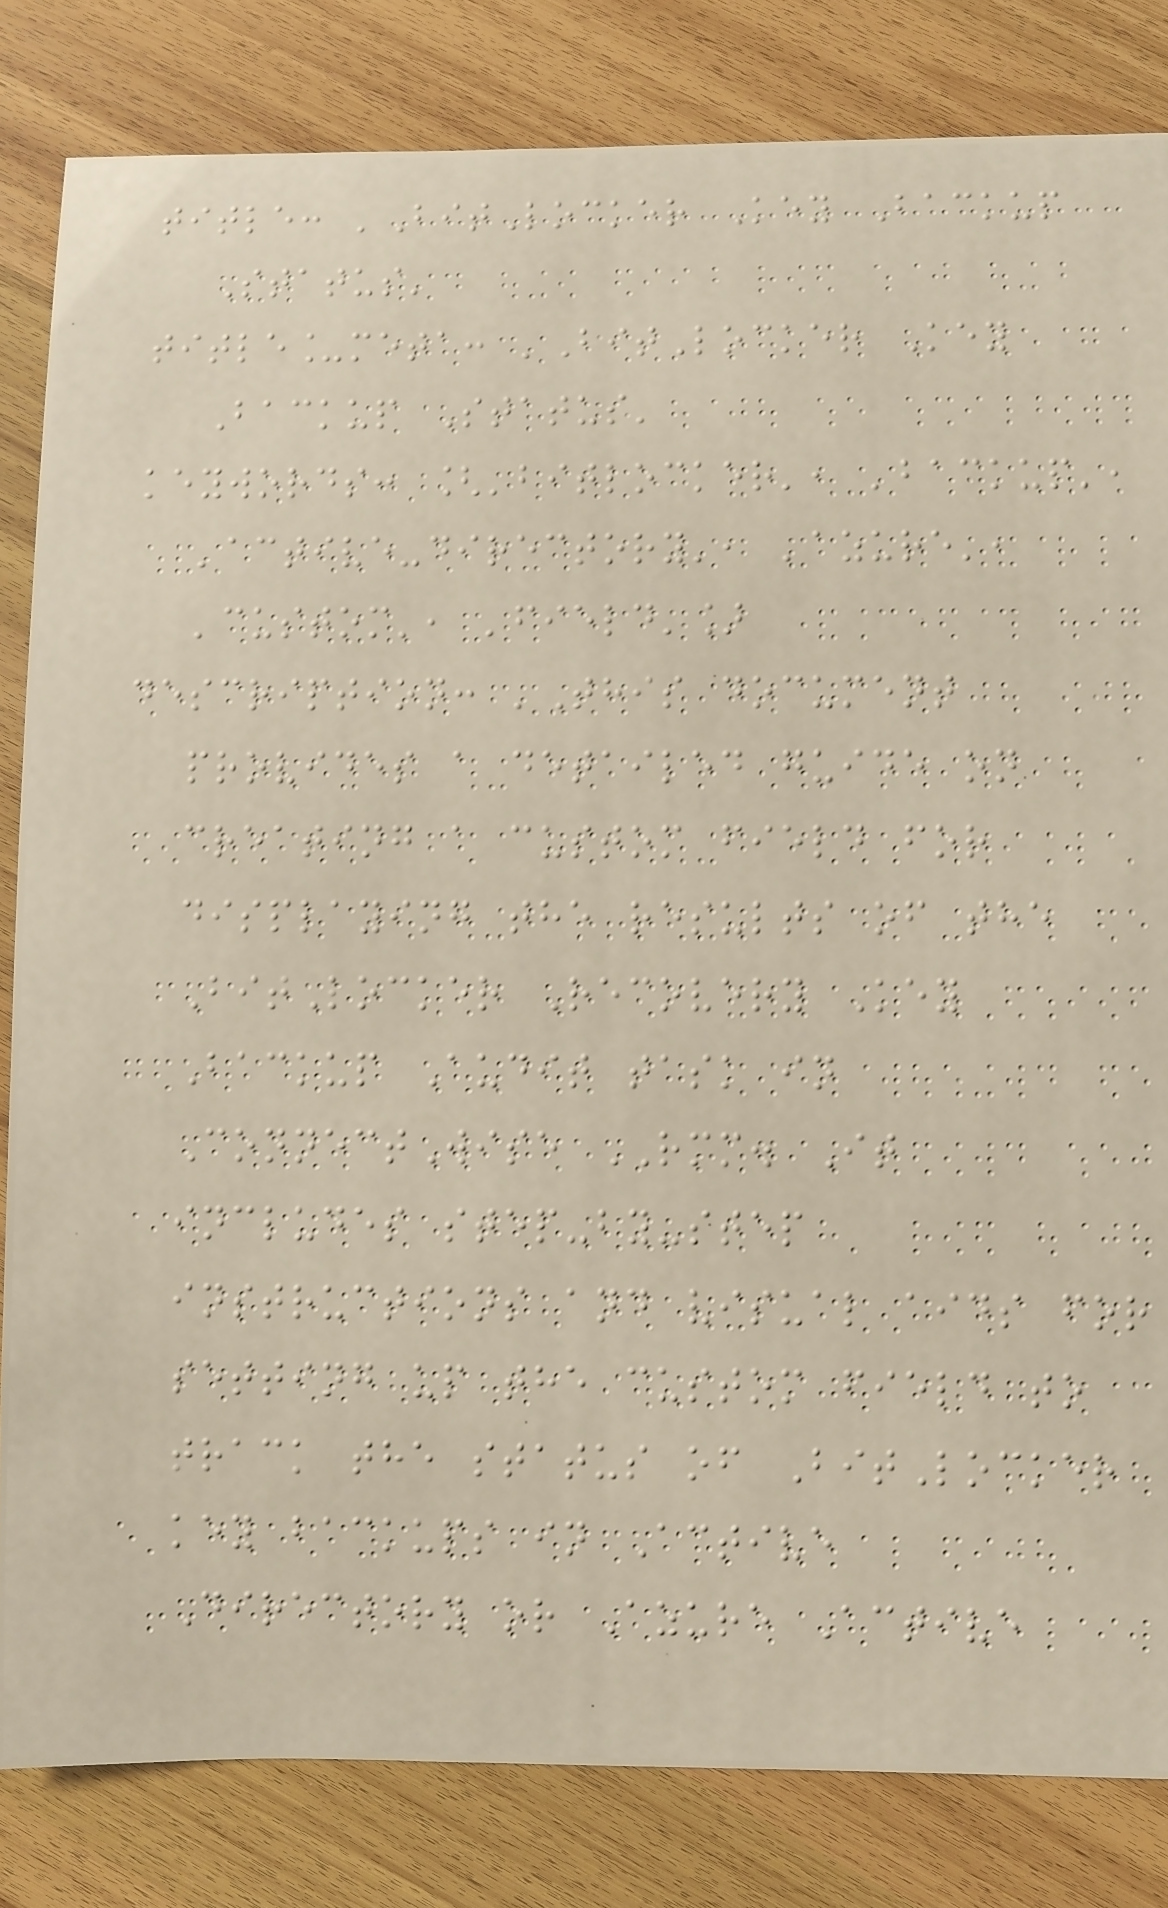title: 'BitLocker Key Backup
Status'
title_meta: 'BitLocker Key
Backup Status'
keywords: ['bitlocker', 'backup',
'active-directory', 'azure',
'custom', 'field']
description: 'This document
provides a detailed guide on
creating a custom field for
displaying the results of the
BitLocker Recovery Key
Backup Audit task in
ConnectWise RMM. It
includes step-by-step
instructions and visual aids for
setting up the custom field to
track the status of BitLocker
key backups in Active
Directory or Azure Active
